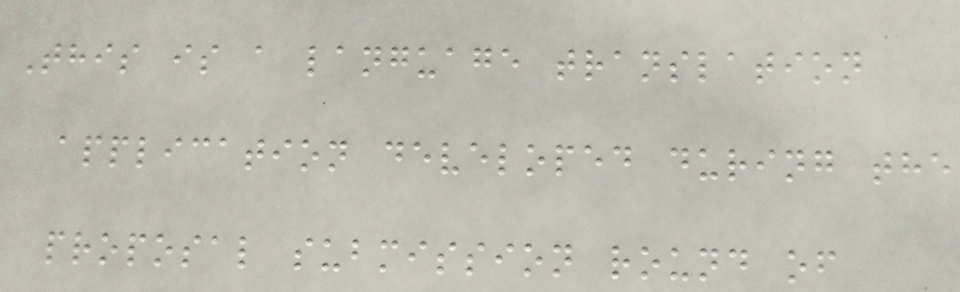This is a language translation
application developed during the
proposal submission round of
